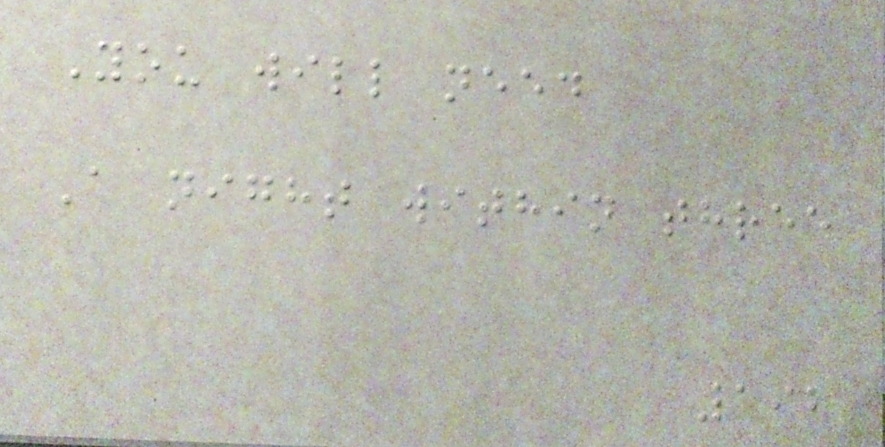You will need
A night within three
192
